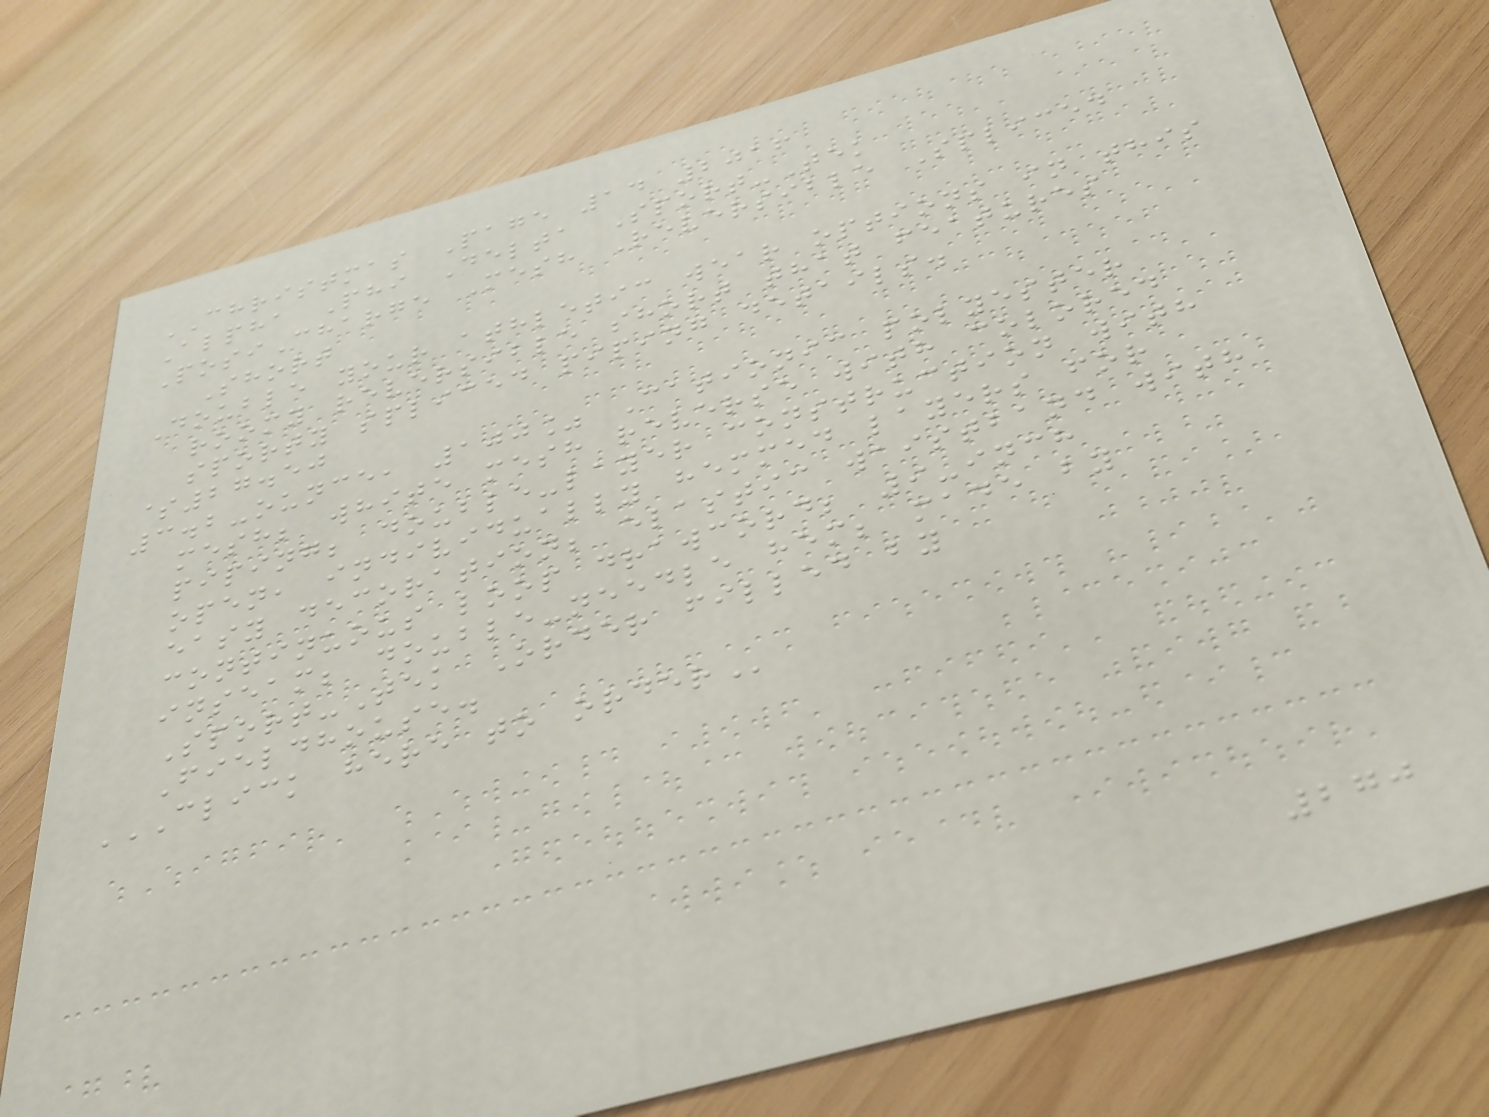CHRISTMAS Page 14 2016
Alpha Phi Delta Sport-Tek
PosiCharge Mesh Reversible Spliced
Short
Double your athletic wear options in this
roomy reversible short that features
sporty spliced piping details.
$27.50
3.2-ounce, 100% Cationic polyester
mesh; white mesh reverse with colored
piping; double-layer construction with
open, individually hemmed layers for
easy decoration; elastic waistband with
continuous loop drawcord; 9-inch
inseam; double-needle hem; made by
Sport-Tek Order filled by
Fieldhouse.
CLICK HERE TO ORDER
270
